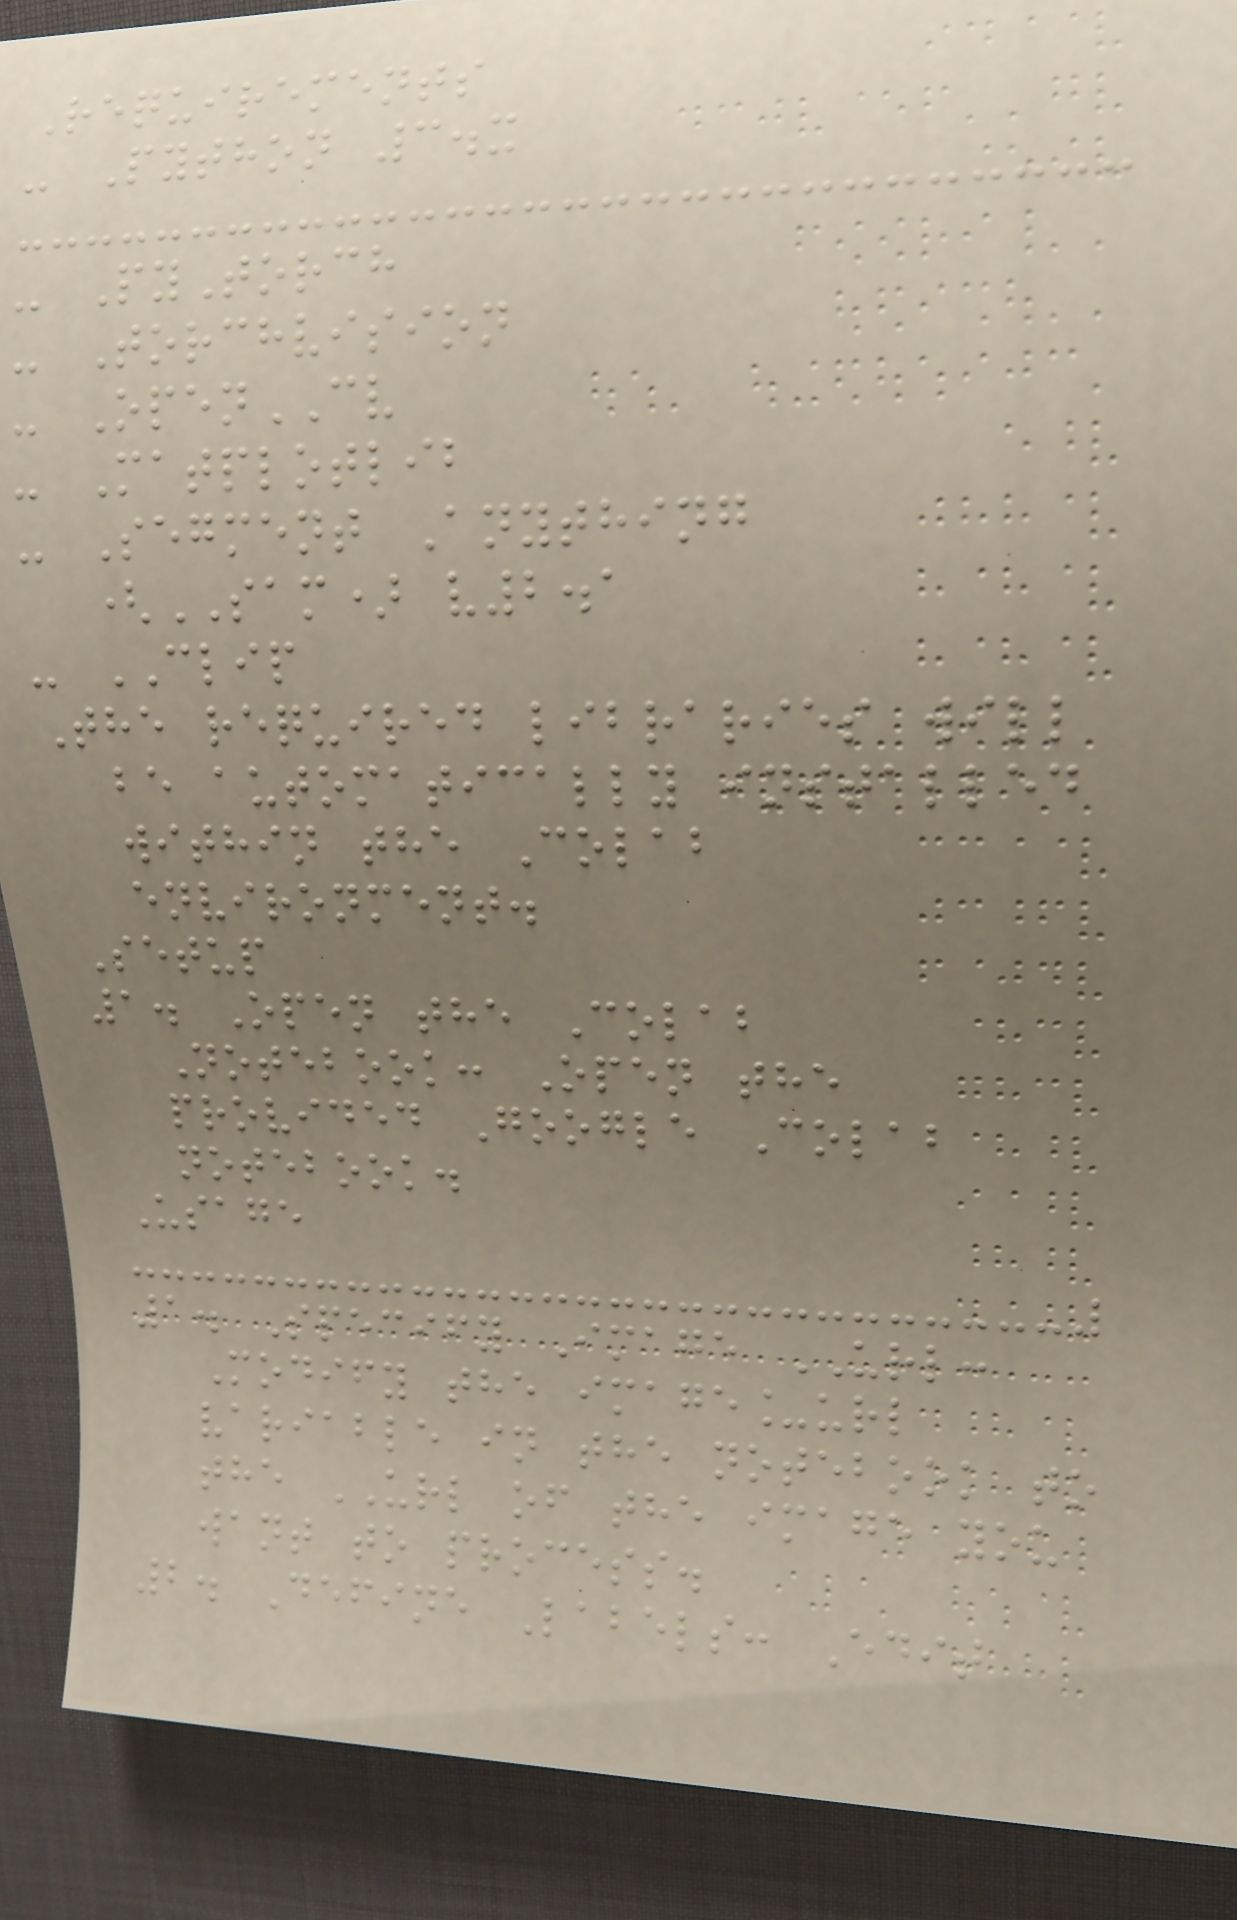Requirements
- Python 3.x
- PyTorch
- Torchvision
- OpenCV
- Matplotlib
- Segment Anything
(SAM) v2.1
- CLIP
The required libraries will
be automatically installed
within the Colab
environment.
Setup
1. Open the Colab
Notebook: Open the
provided Google Colab
notebook.
Usage
1. Specify Image URL:
Modify the image_url
variable in the notebook to
the URL of the image you
want to process.
2. Define Labels: Edit
